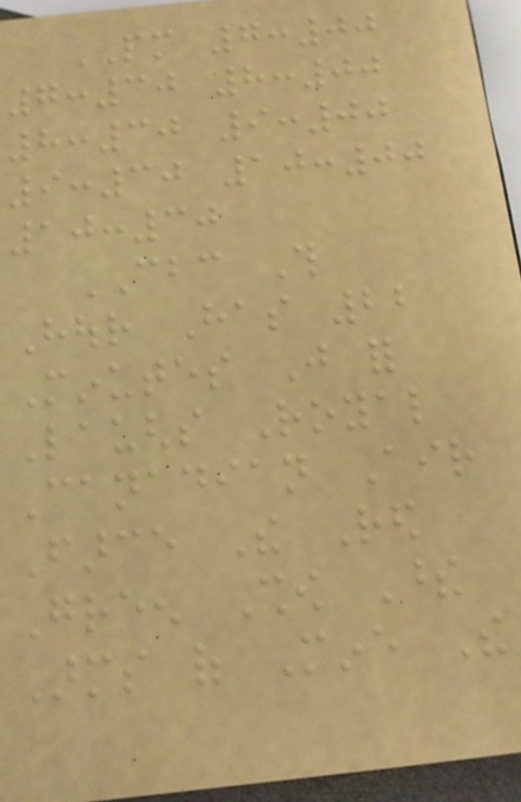PM 7:00
7:30 8:00
8:30 9:00
9:30 10:00
10:30
CBC This
Hour Has 22
Minutes Just for
Laughs Royal
Canadian Air
Farce The Red
Green Show These
Arms of Mine The
